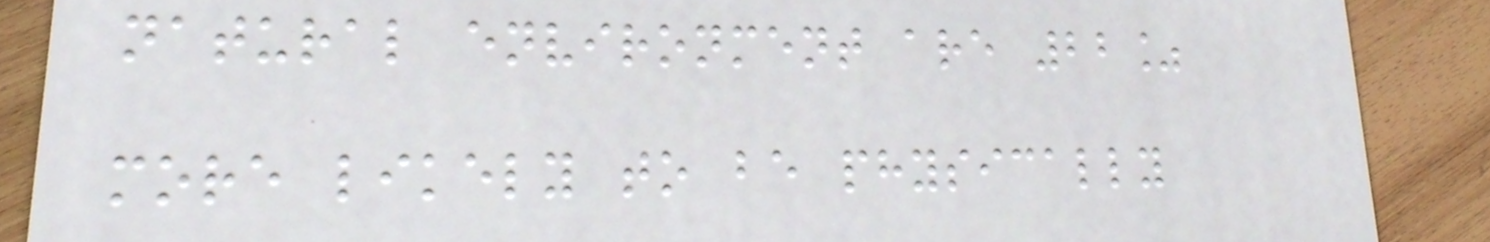natural environment are 22%
more likely to be physically
